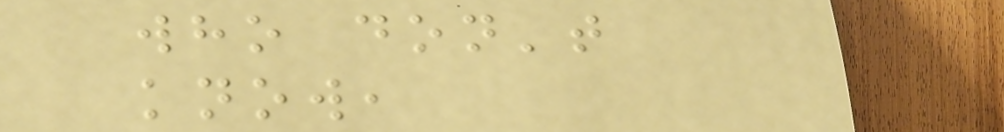who don't
know,
